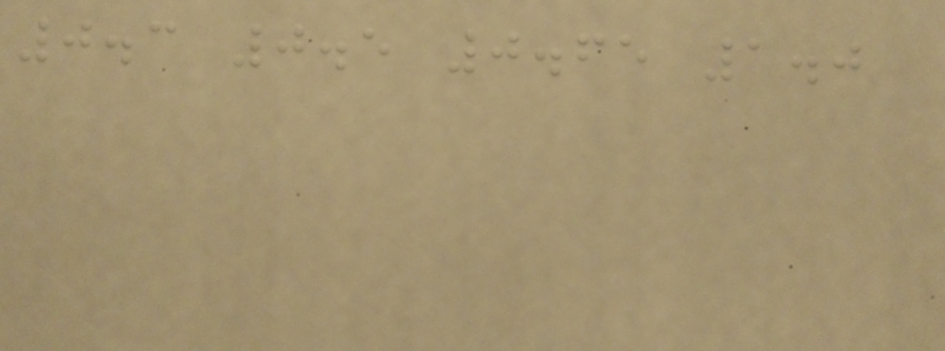0.3 0.5 0.65 1.0
